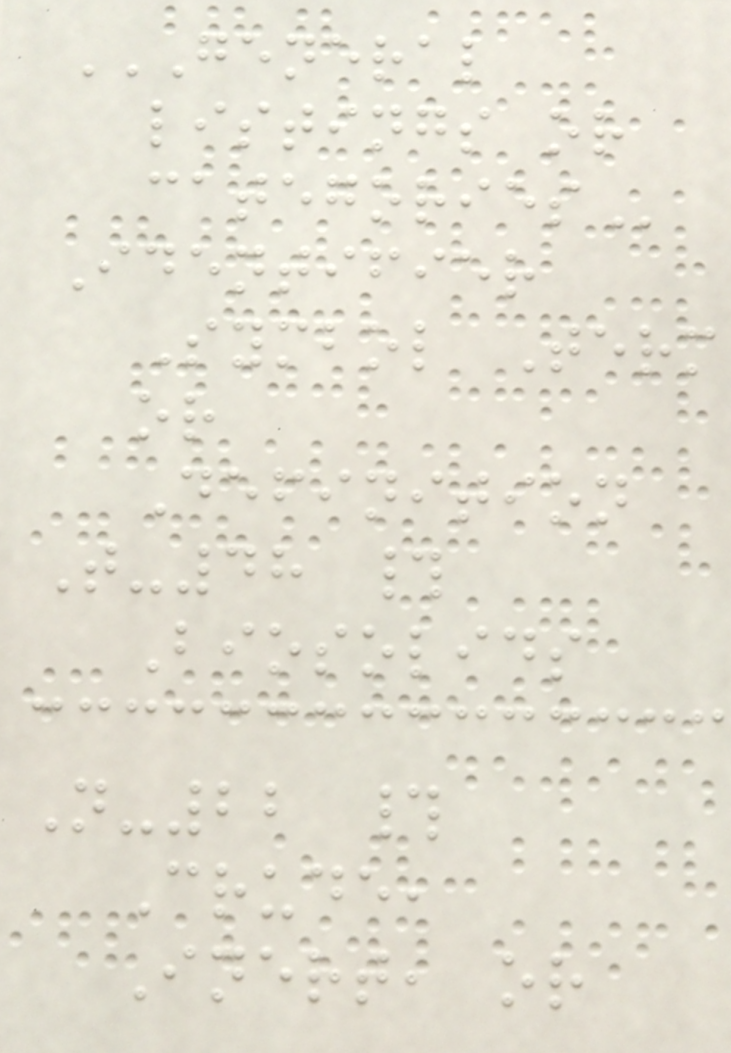GENERAL
LISTINGS OR
CATEGORIES
Identifier
Symbol Term
or
Definition
T-48 #
Biosolids
N-22 #
Crude,
Inert, or
